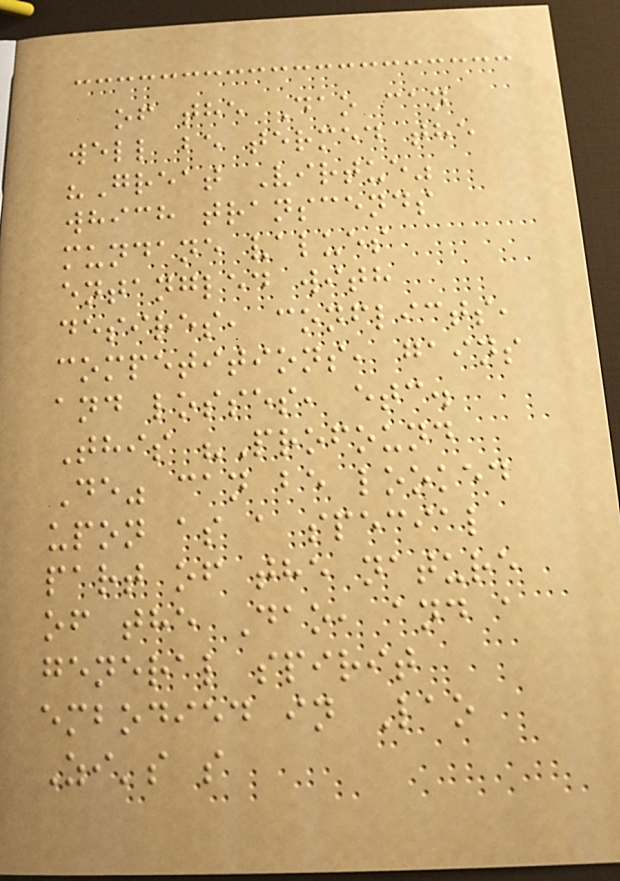of the Dao can
well be termed the
"Great Virtue"
which transcends
mundane values
entangled with
desires, conflicts,
competitions, gains
and losses, etc.
This "Profound
De" can be looked
upon as a special
part of the nature
of the Dao, and a
general spirit
embodied in Lao
Zi's s
